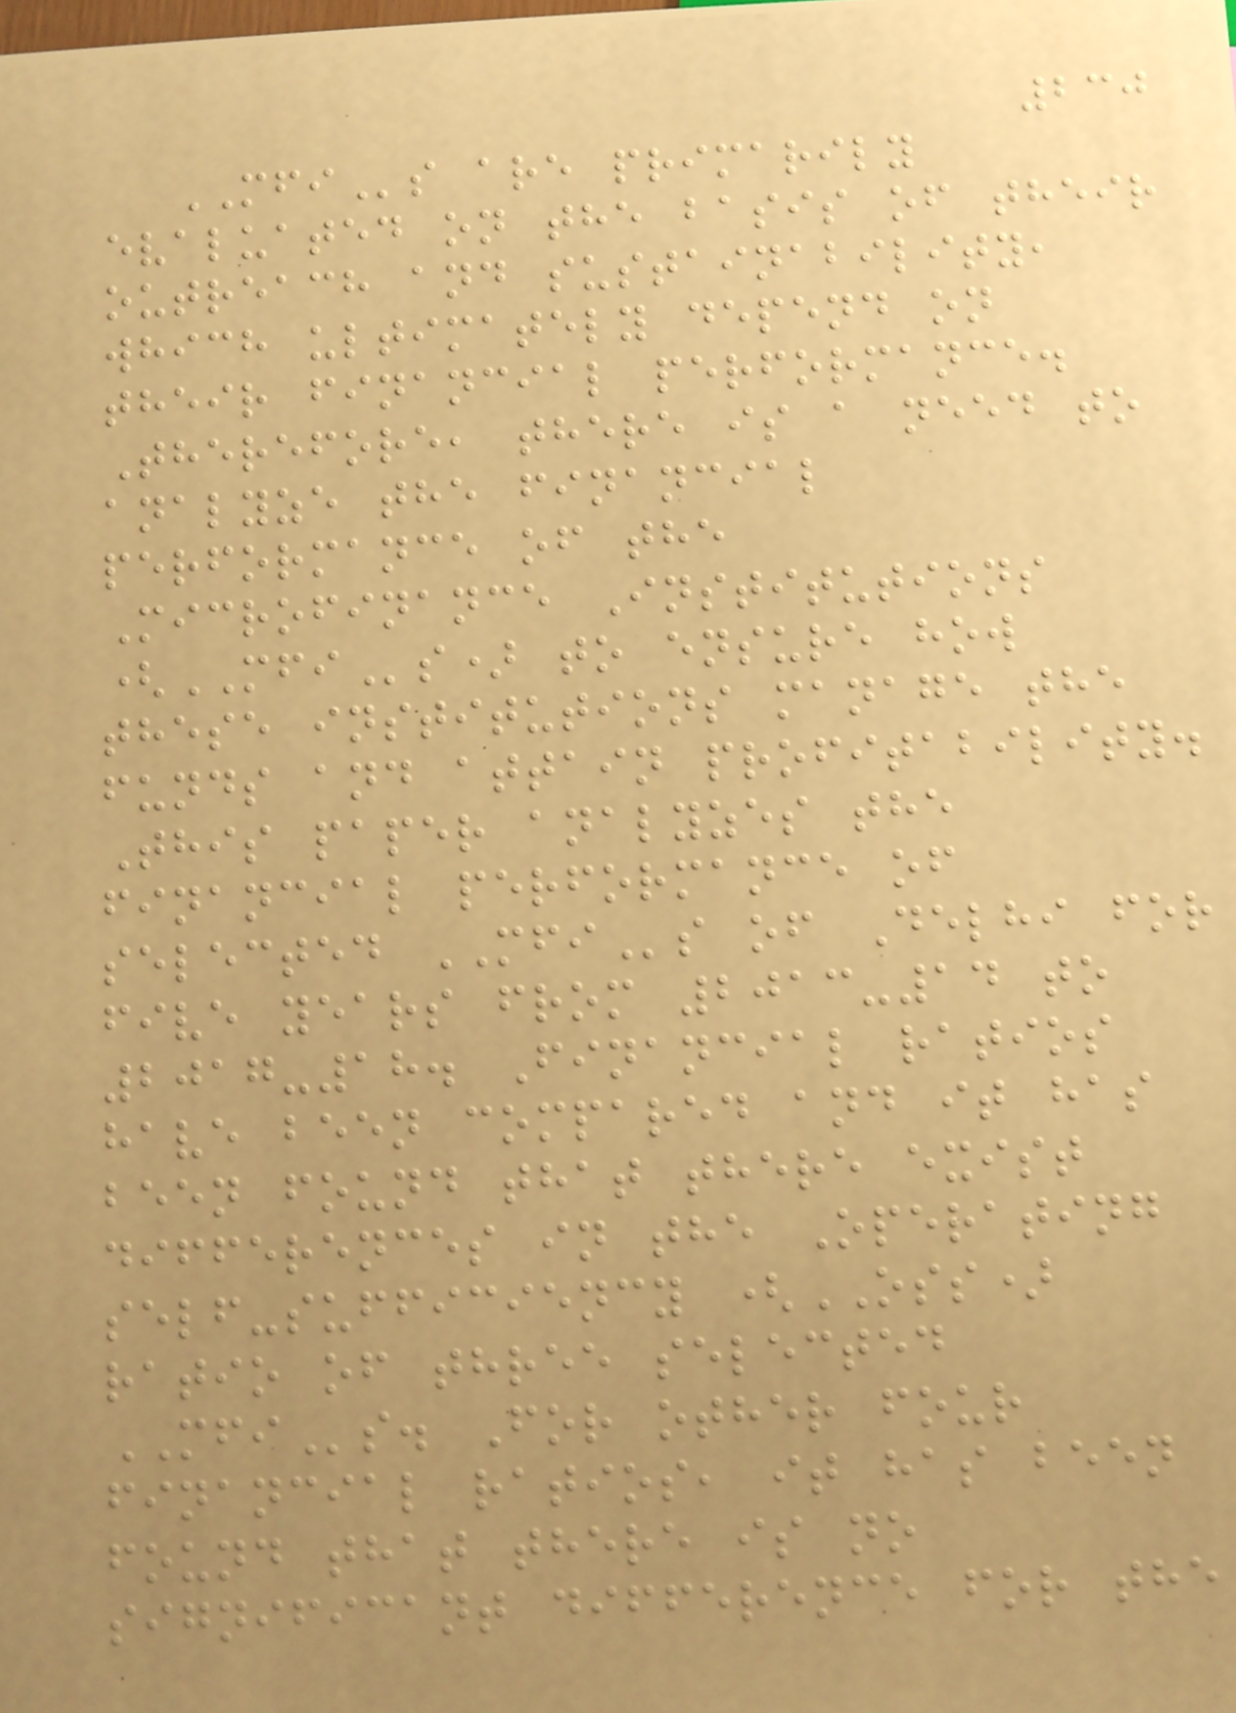230
MFIs are primarily
evaluated on the basis of their
outreach and sustainability,
which ultimately depend on
their financial performance.
Therefore, there is a need to
analyze the financial
performance of the
Microfinance Institutions
(MFIs) to ensure how
these institutions manage the
funds and attain profitability.
This paper analyzes the
financial performance of
selected MFIs of Delhi for
five years from 2013-14 to
2017-18. Financial ratios
have been compared and it has
been found that there exist
differences in the Operating
self-sufficiency (OSS)
ratio of three selected
MFIs. For other four
financial ratios, it has been
found that there is no
significant difference for the
